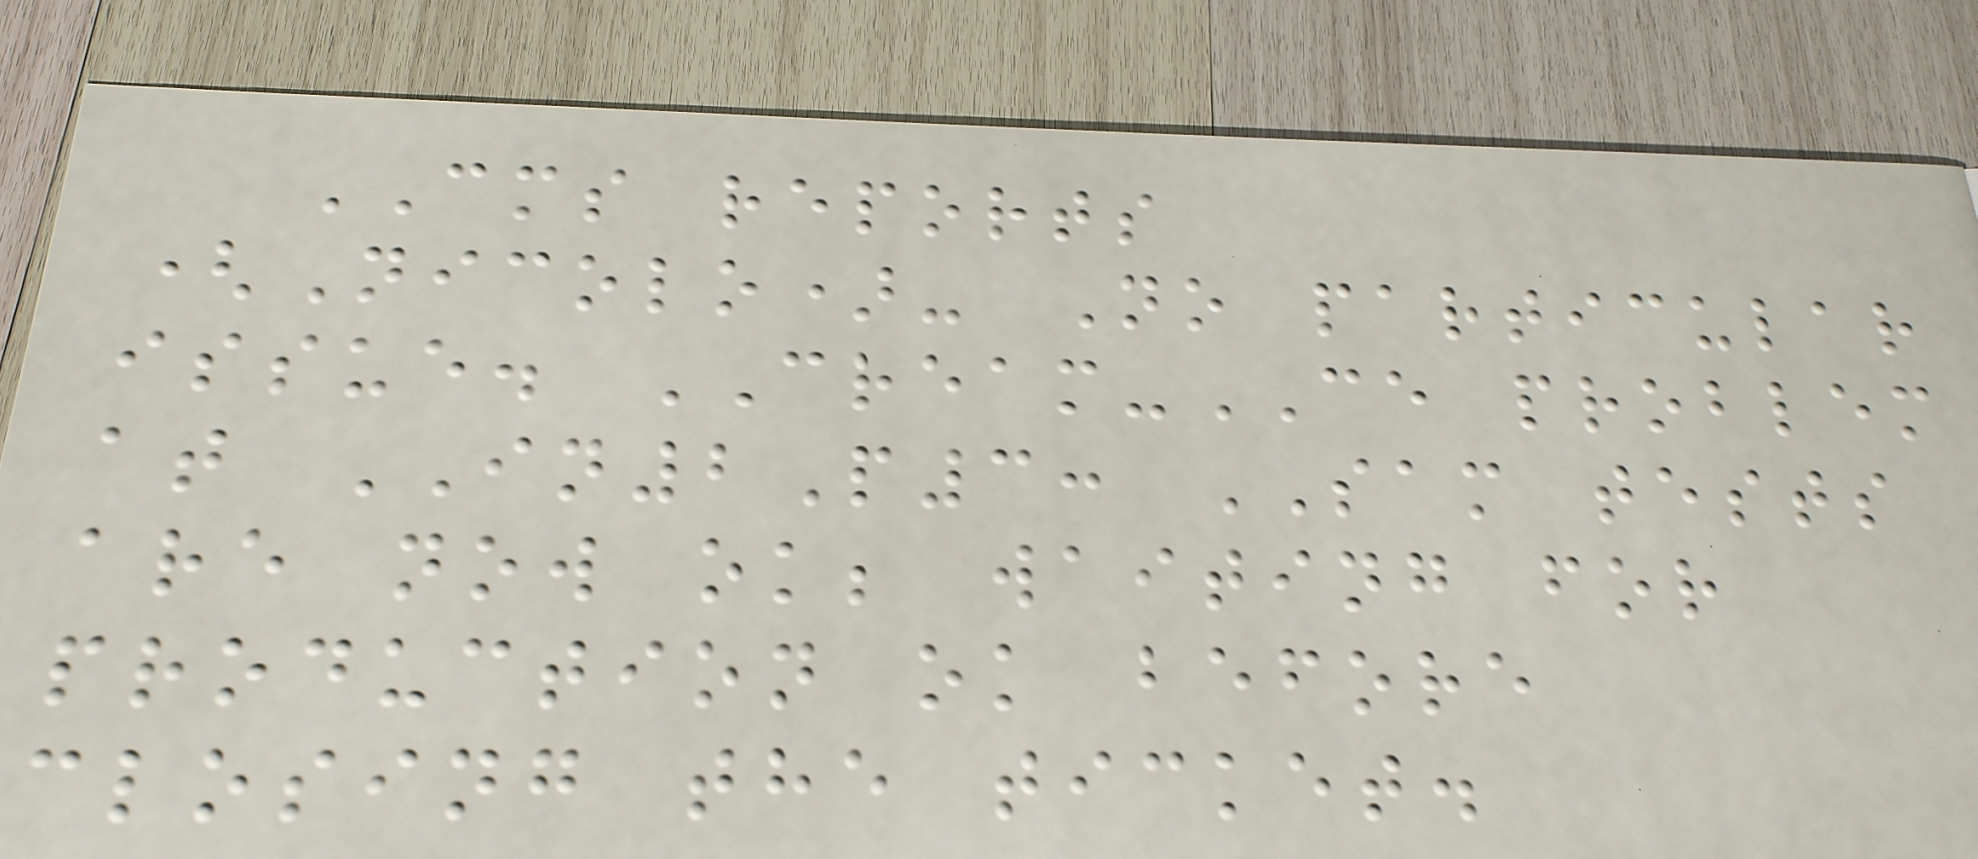CMS reports
(Nicolo)- No particular
issue. CREAM-CE problem
at IN2P3: SAM tests
are now ok; waiting for
production ok before
closing the ticket.
